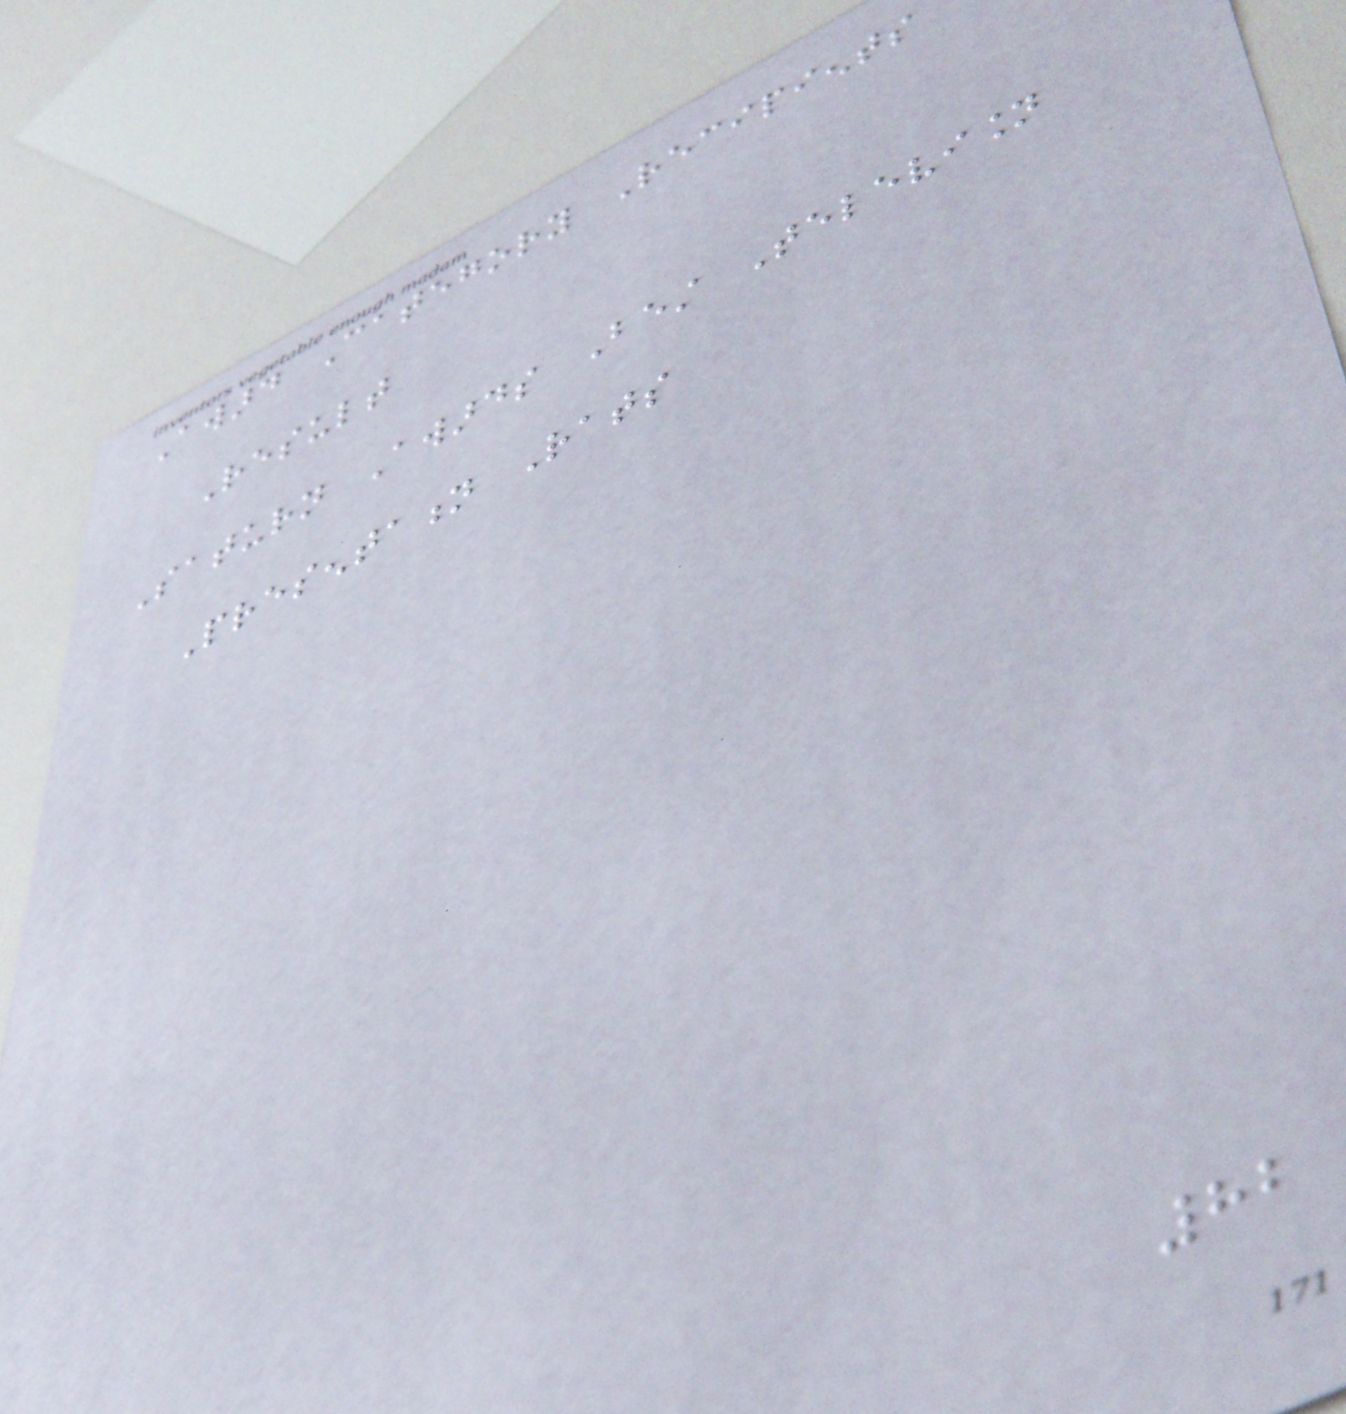Award Category Recipients
Result
Saturn Awards Best Television
Presentation Rats
82
